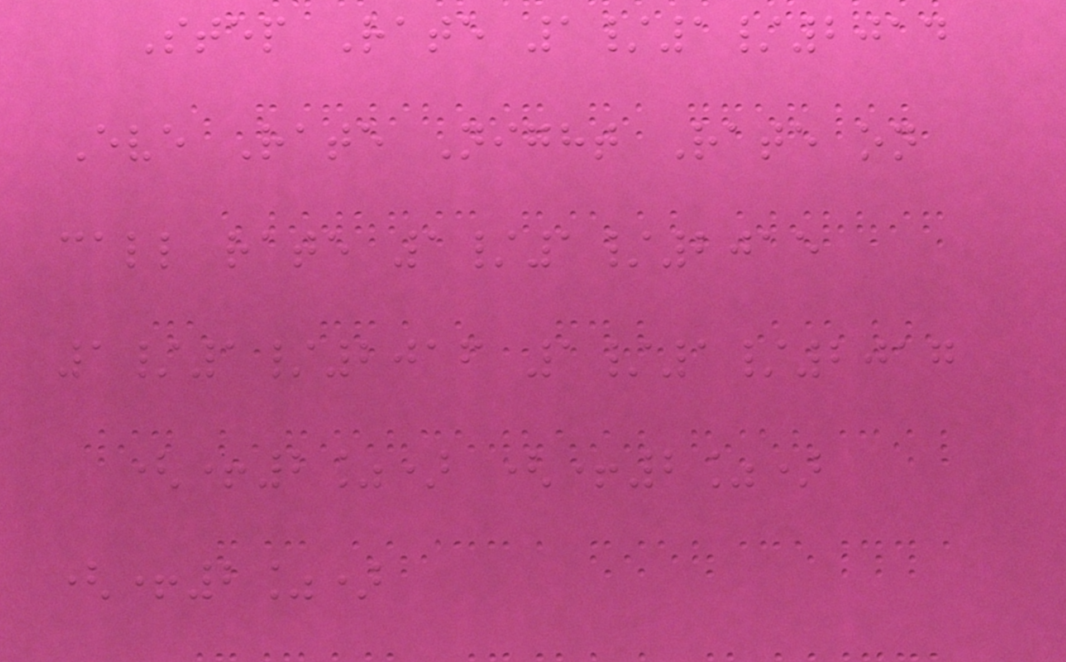Step Rate 1/1/2014
Eve Rate Night Rate on
call rate 1/1/2015
1/1/2016 1/1/2017
(+2%) (+2%)
(+2%)
